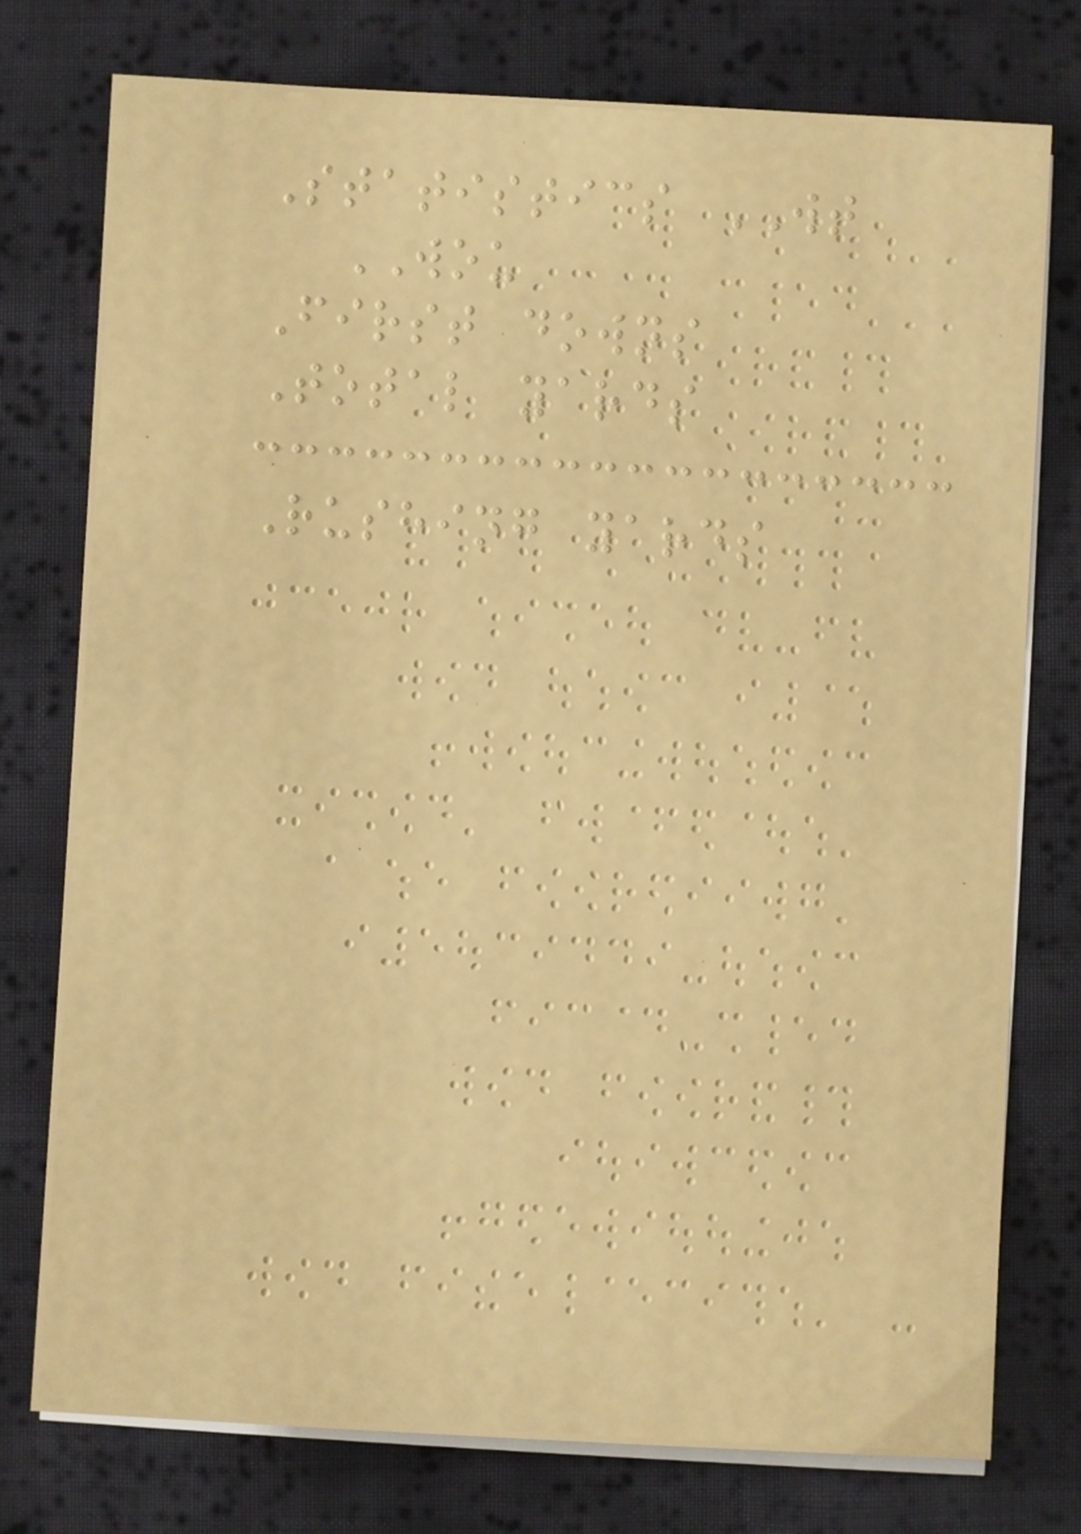Statistics WT
WOU
First downs
Total yards
Rushing yards
